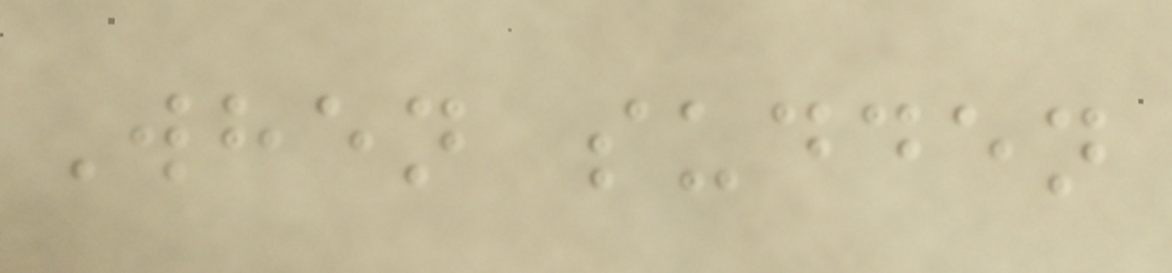When sudden
